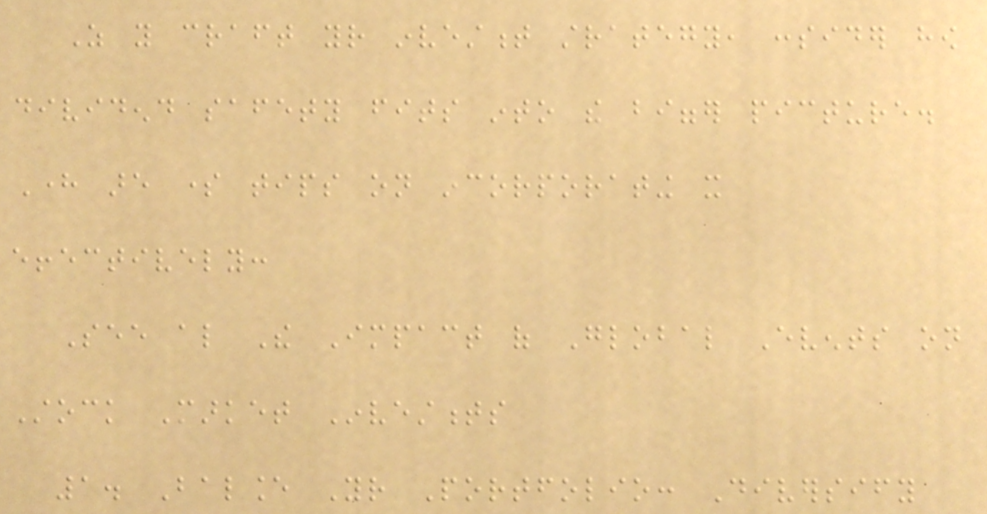As you craft your investment strategy, consider how
dividend safety fits into the bigger picture.
Here are some tips on incorporating it
effectively:
See also The Impact of Global Events on
Stock Market Investments
1. Balance Your Portfolio: Diversify
